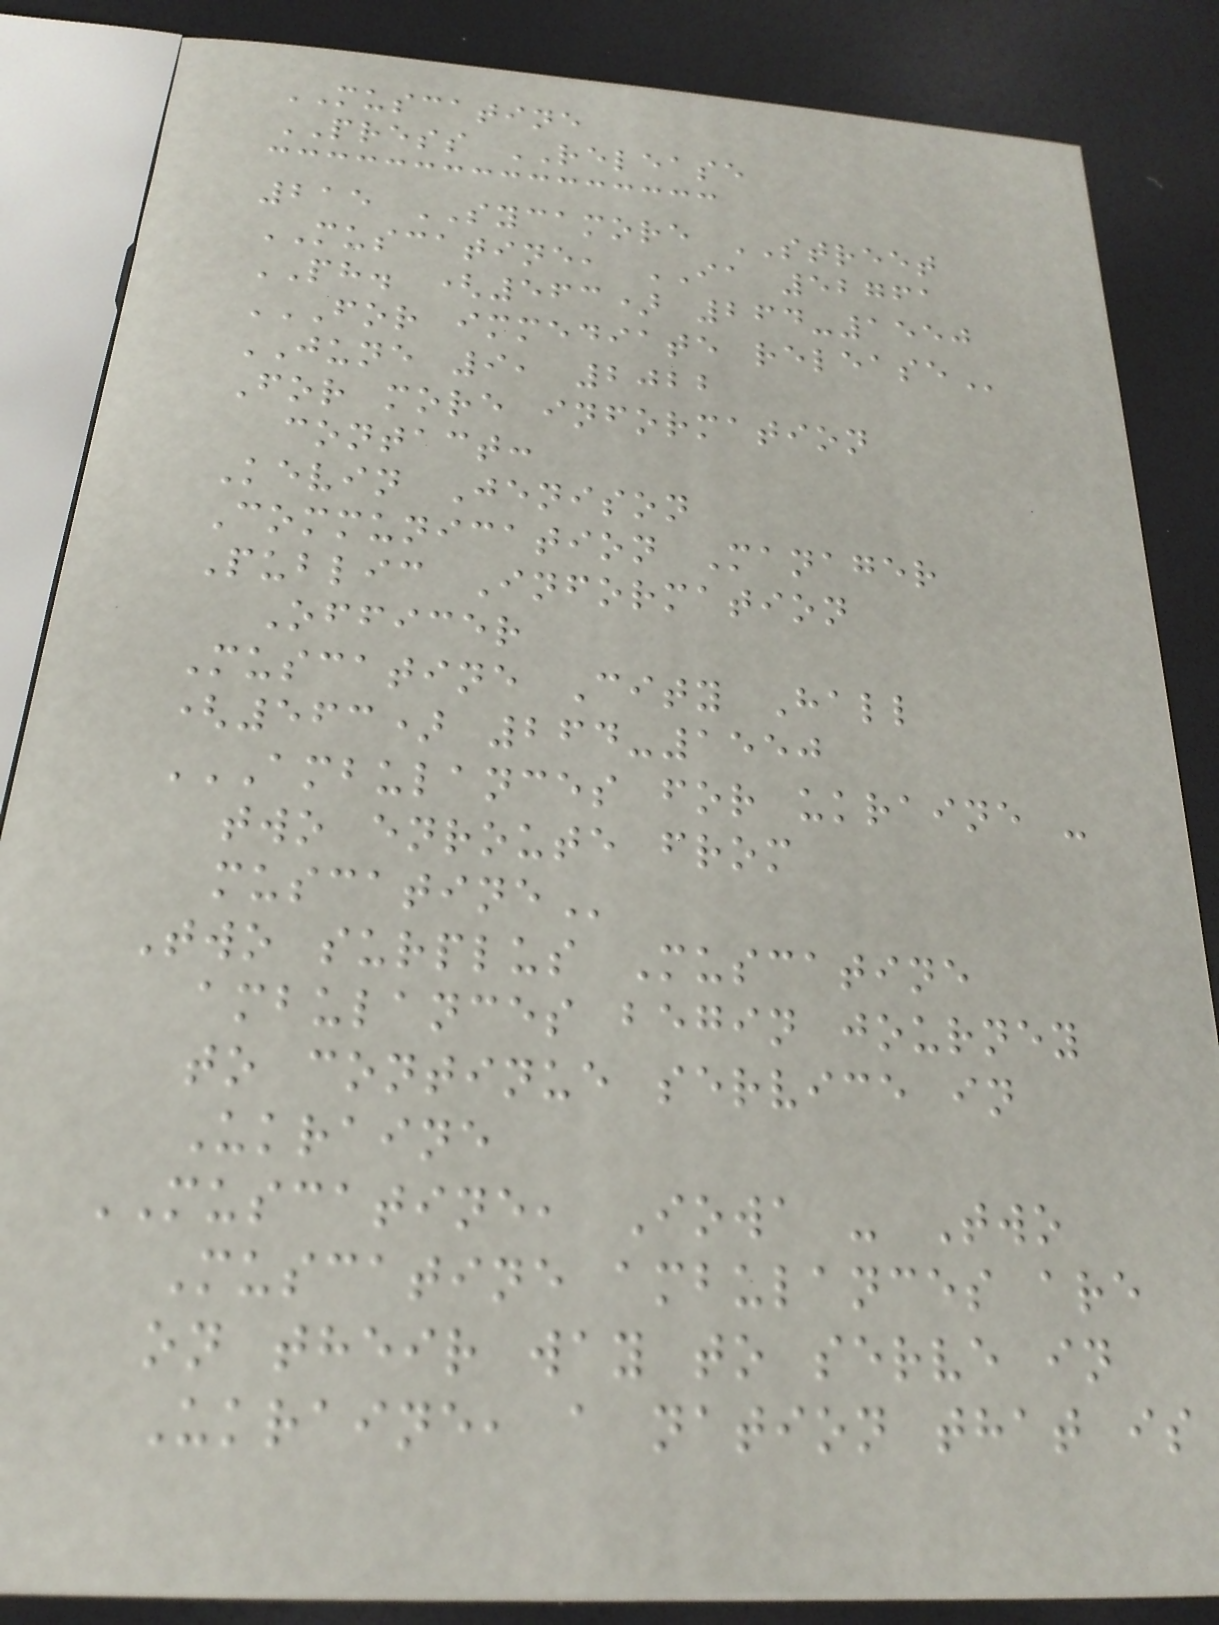MUSCATINE
PRESS RELEASE
215 SYCAMORE STREET
MUSCATINE, IA 52761
PH. (563) 264-1550
FOR IMMEDIATE RELEASE
JUNE 9, 2022
For more information
contact:
Kevin Jenison
Communication Manager
Public Information
Officer
Muscatine City Hall
(563) 264-1550
AMBULANCES FOR UKRAINE -
TWO ENROUTE FROM
MUSCATINE
Two surplus Muscatine
ambulances begin journey
to continue service in
Ukraine
MUSCATINE, Iowa - Two
Muscatine ambulances are
on their way to serve in
Ukraine, a nation that is
